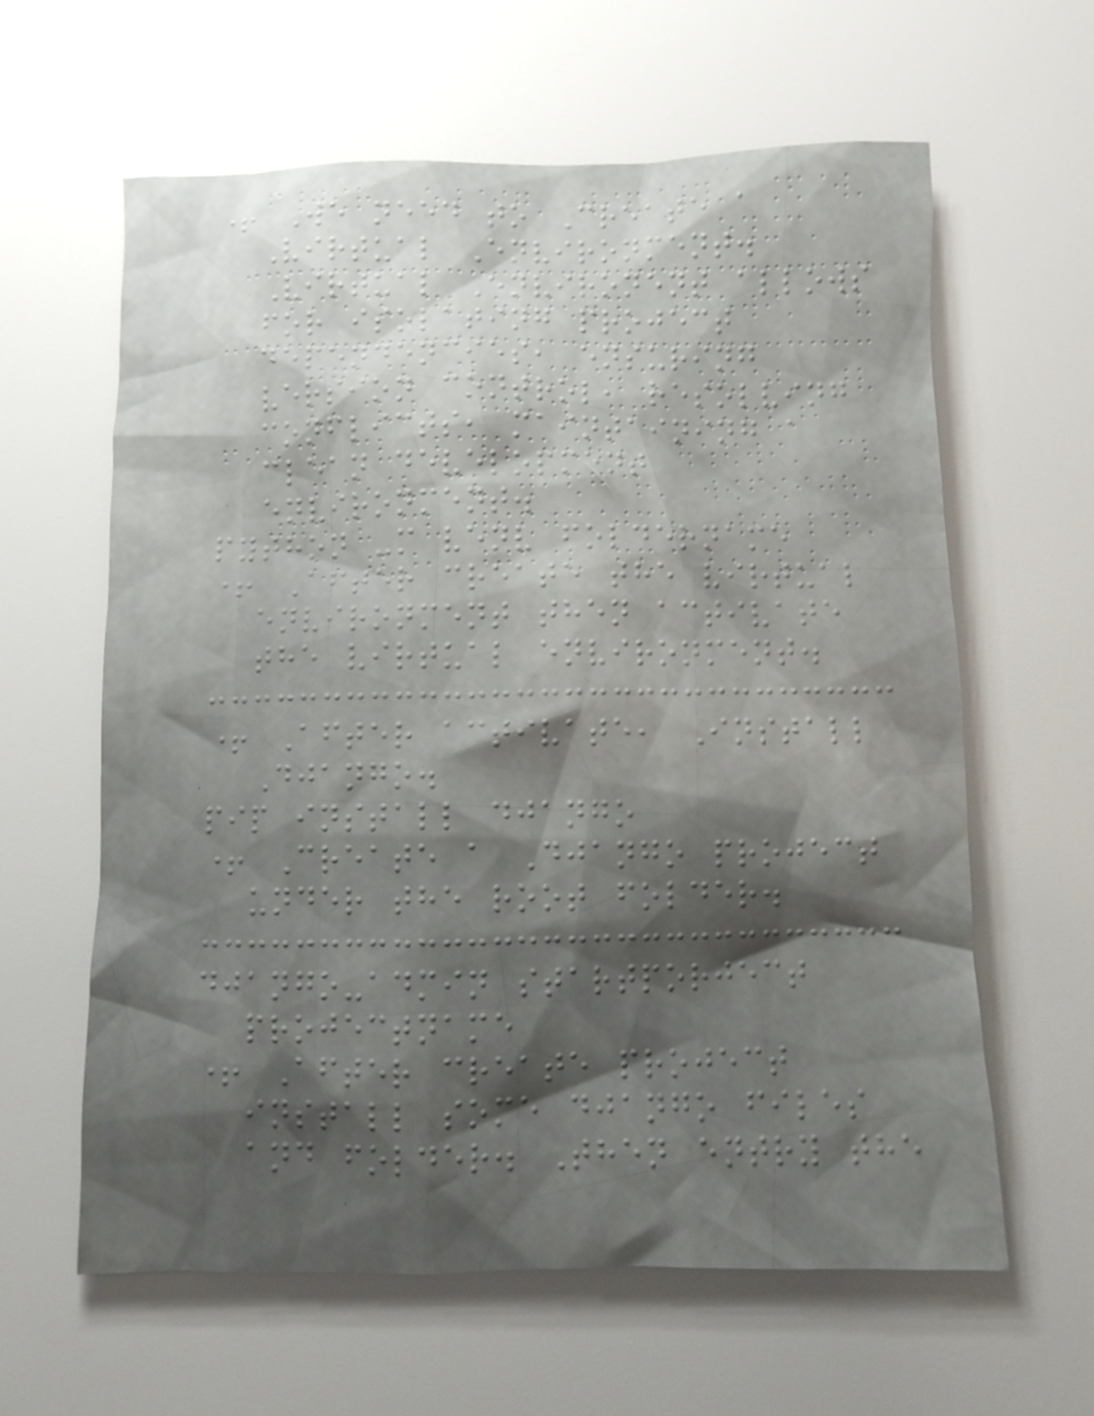+ We need to Create a
Virtual Environment.
Virtual Environent allows
for isolating project
dependencies, ensuring
version control, resolving
conflicts, maintaining a
clean development
environment.
python -m venv foldername
+ After create the virtual
environment then activate
the virtual environment.
+ After activate, Install
Django.
pip install django
+ Create a Django project
under the root folder.
django-admin startporject
projectname
+ After create project
install some django files
and folder. Then entry the
